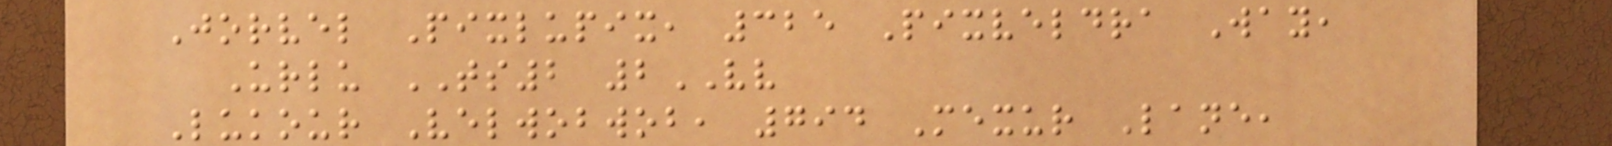Jorvel Pixlupix, 325 Pixveldra Way,
Urlu TS2 2VV
Lukour Velwobwob, 794 Mexur Lane,
